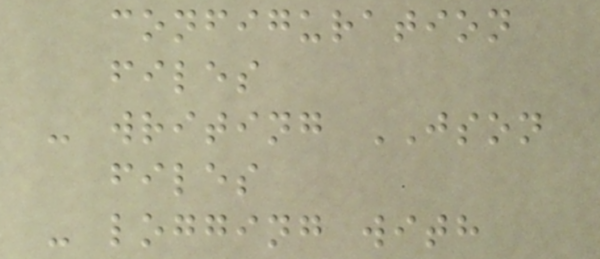configuration
files
- writing JSON
files
- logging with
